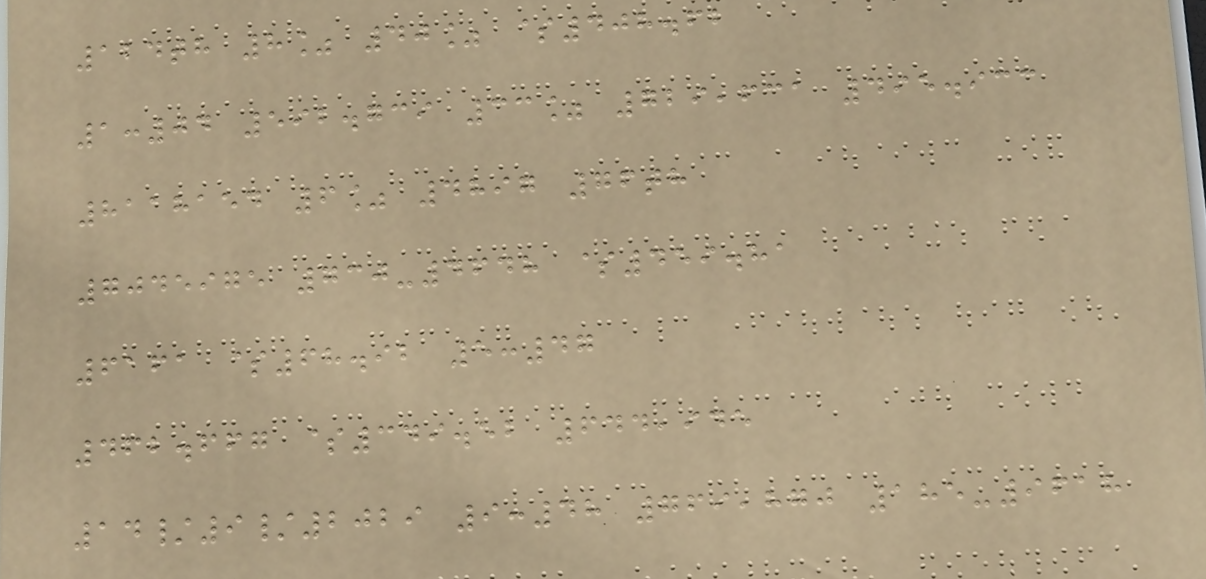124th 8% 40% $408.62
1:04 592.739 33% 729,631 495.933
8118154 6% 4897 76th
7045975 730-4648 $459.81
6161 $68.92 5:47
462.667 $349.52 644,945
14/9/2029 9:48 769,870 185-9618
